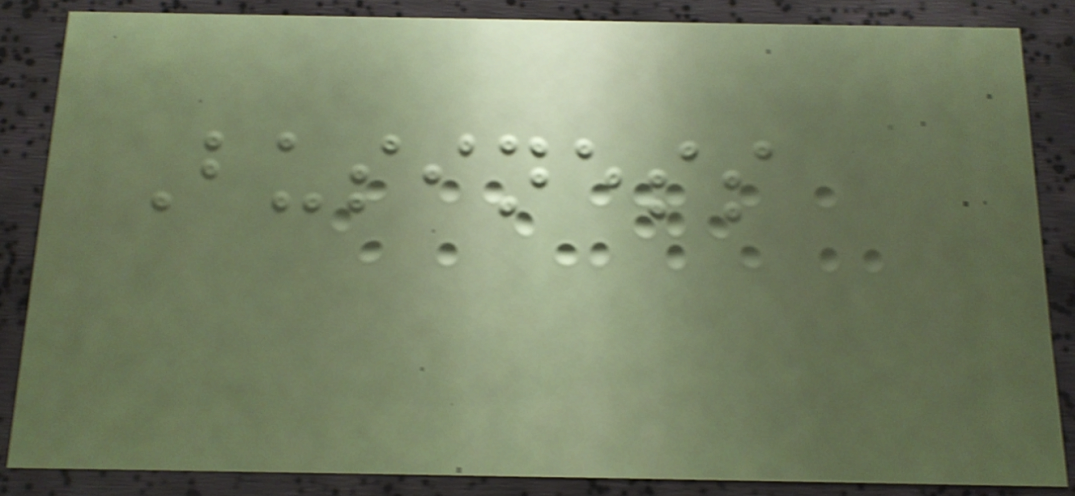Business
